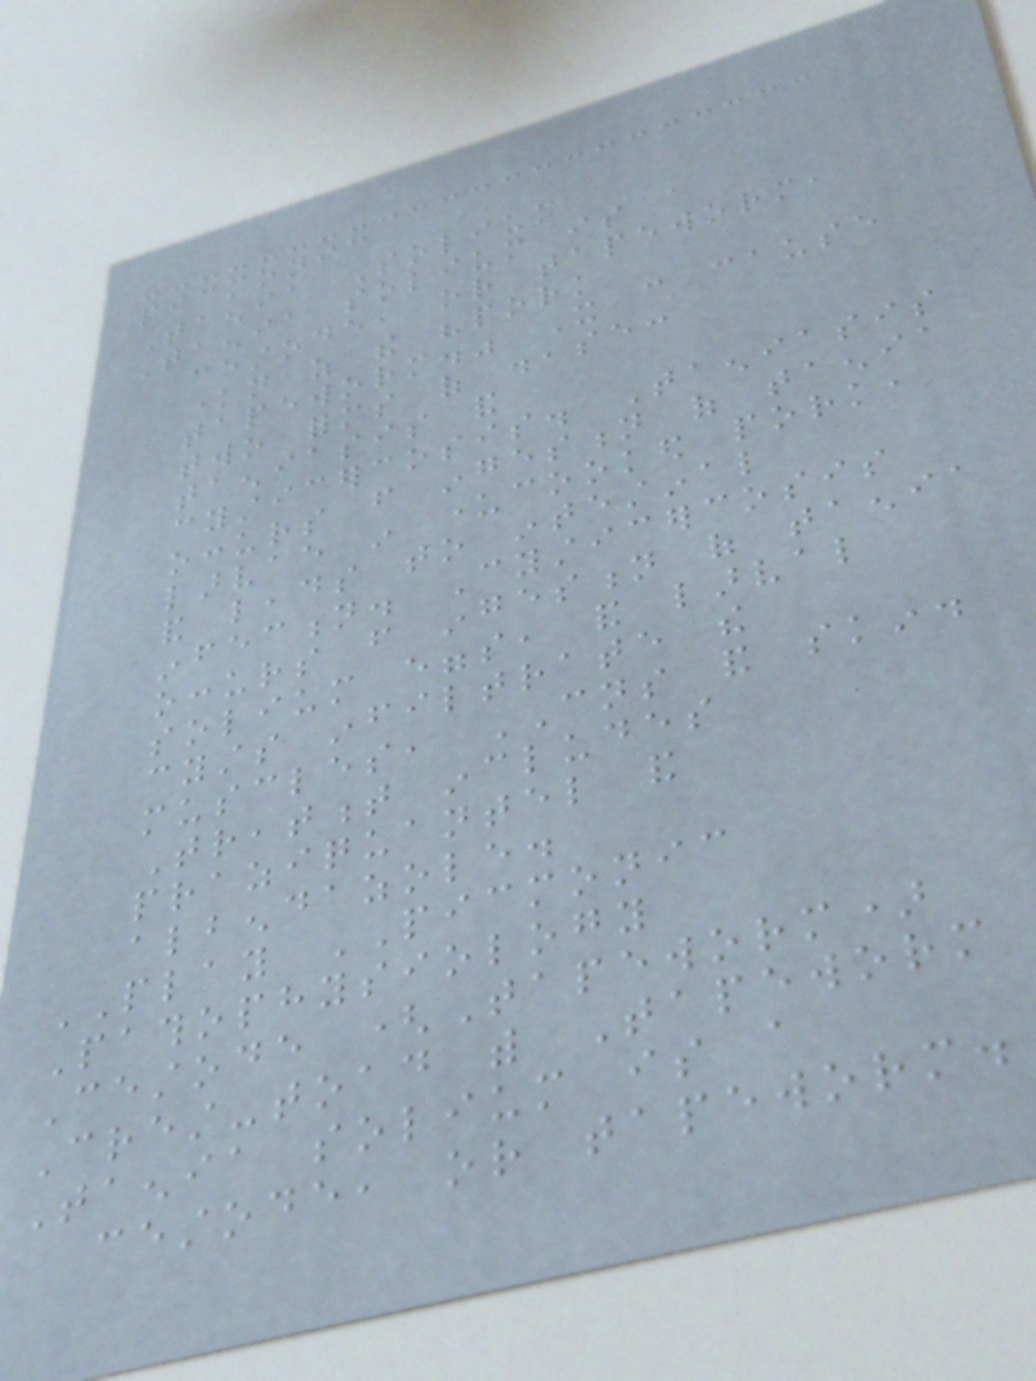picmonic
Taenia Solium
Taenia solium is a
cestode, or tapeworm,
known as the "pork
tapeworm." It can cause
two forms of disease:
taeniasis and
cysticercosis. Taeniasis
occurs from ingestion of taenia
larvae in undercooked pork,
and leads to intestinal
infection. Cysticercosis
occurs from ingestion of taenia
solium eggs, and larval
cysts infiltrate the
muscles, CNS and skin.
Treatment includes
praziquantel and
albendazole.
PLAY PICMONIC
Pathophysiology
Cestode (Tapeworm)
Crest-toad with Tapeworm
Taenia solium is a
cestode, or tapeworm.
